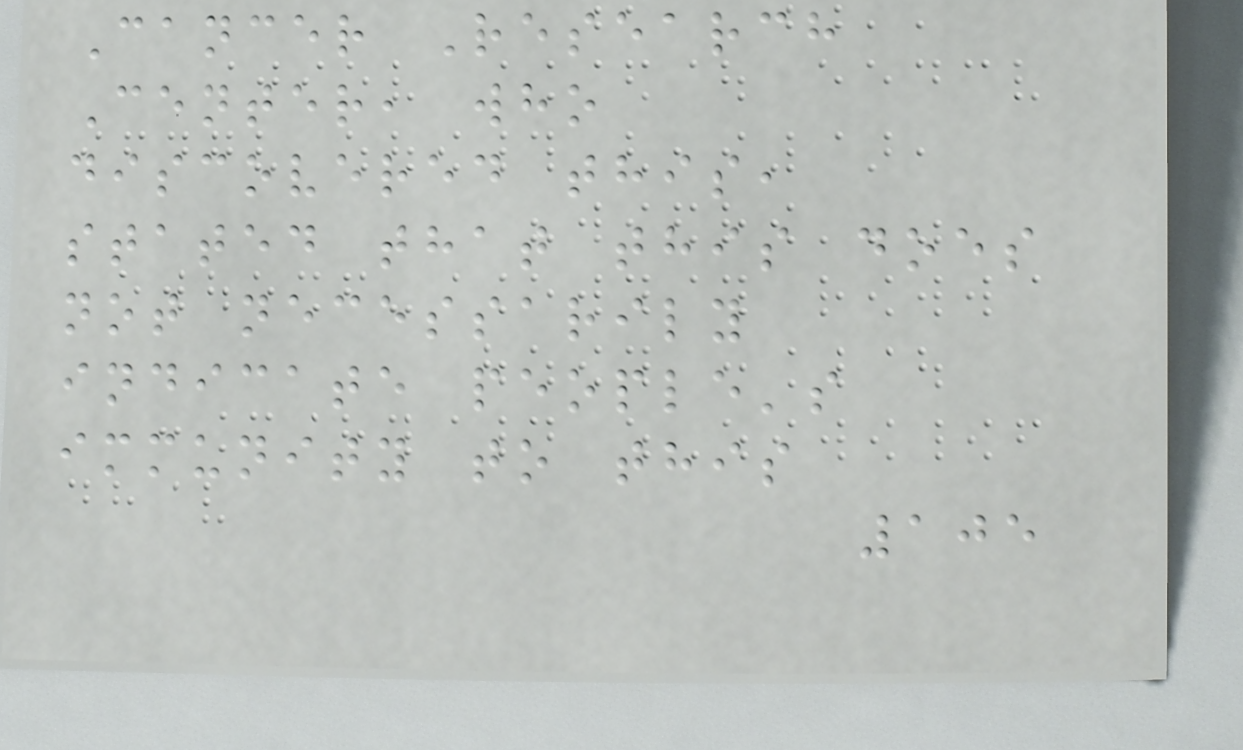Cancer Research
Center, who
discovered this,
stated that this does
not necessarily
indicate people's
immunity to this
105
